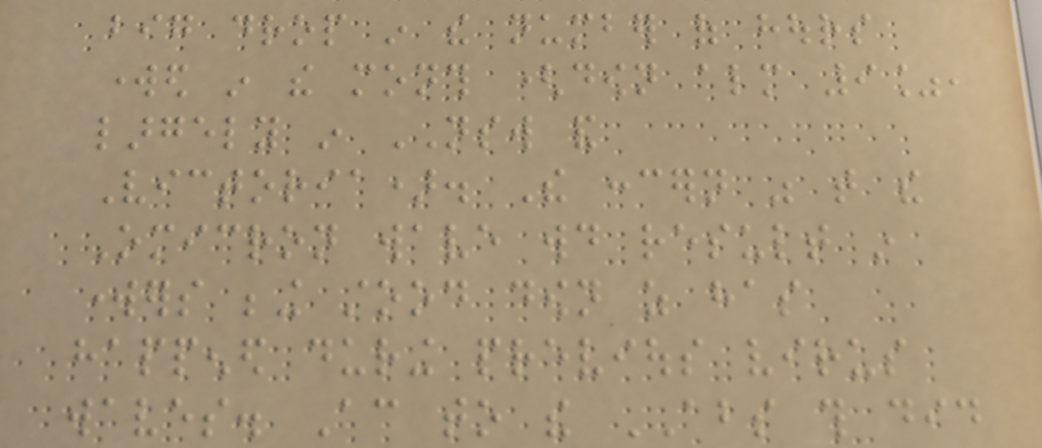big drop in the number of hours
worked in the month (down almost 9%,
largely in NSW and
Victoria). The concern was that the
Omicron wave would result in
workers being stood down as has
happened during previous virus
waves. According to the ABS this did
